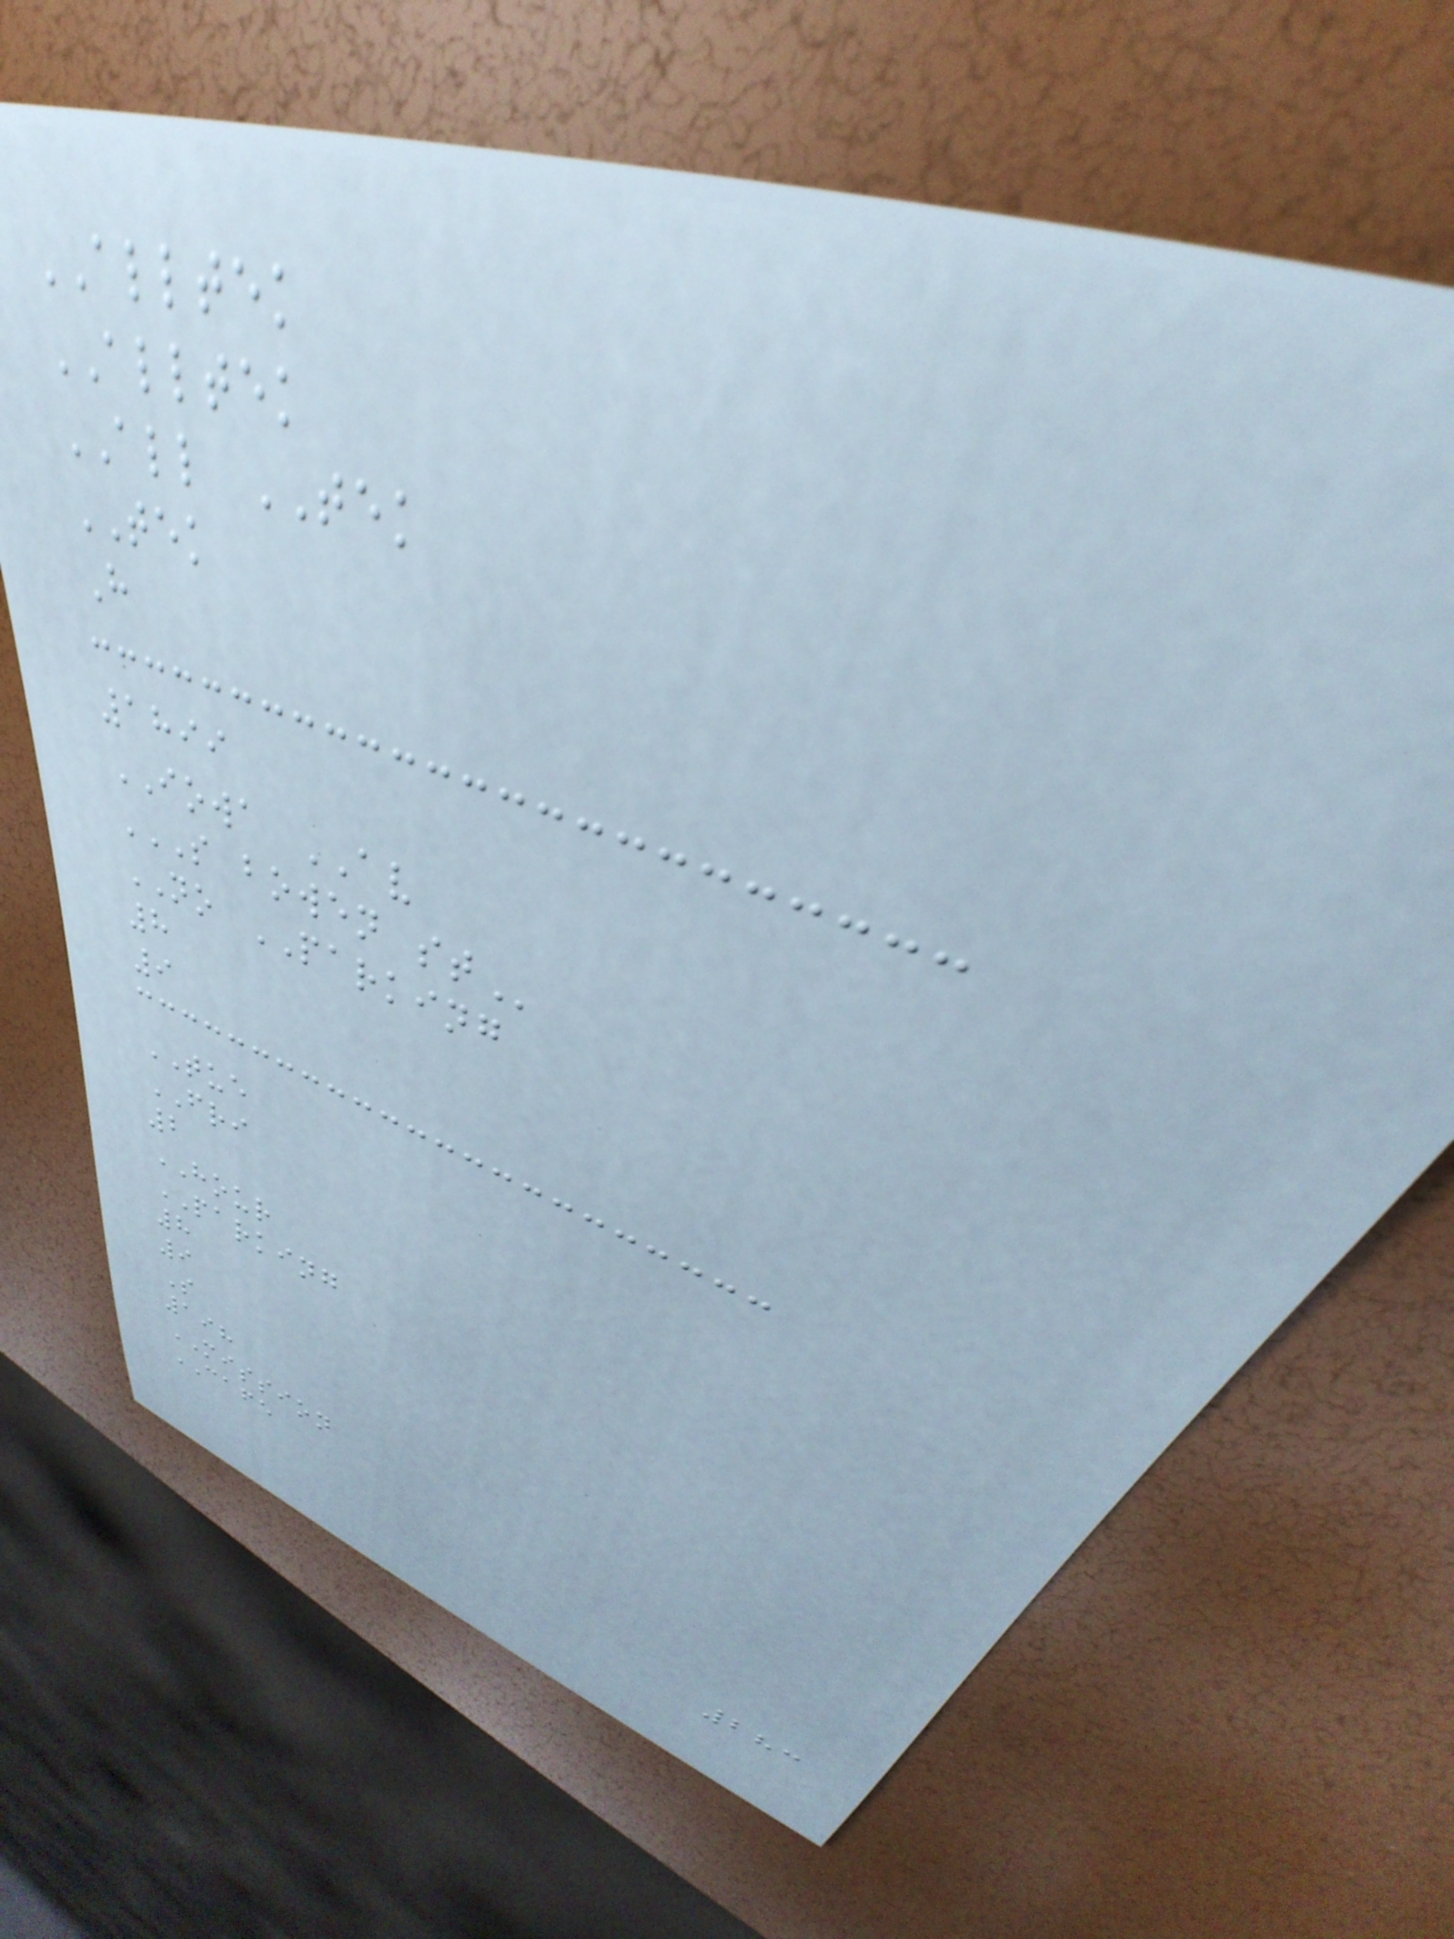ALLTEK
ALLTEK
ALL TEK
TEK
H
1899
IOWA AV
S BOWEN ST
NO PARKING
8
9
TUE
FRI
2
HOUR
PARKING
8
9
S
198
MISSION
CAFE
283
